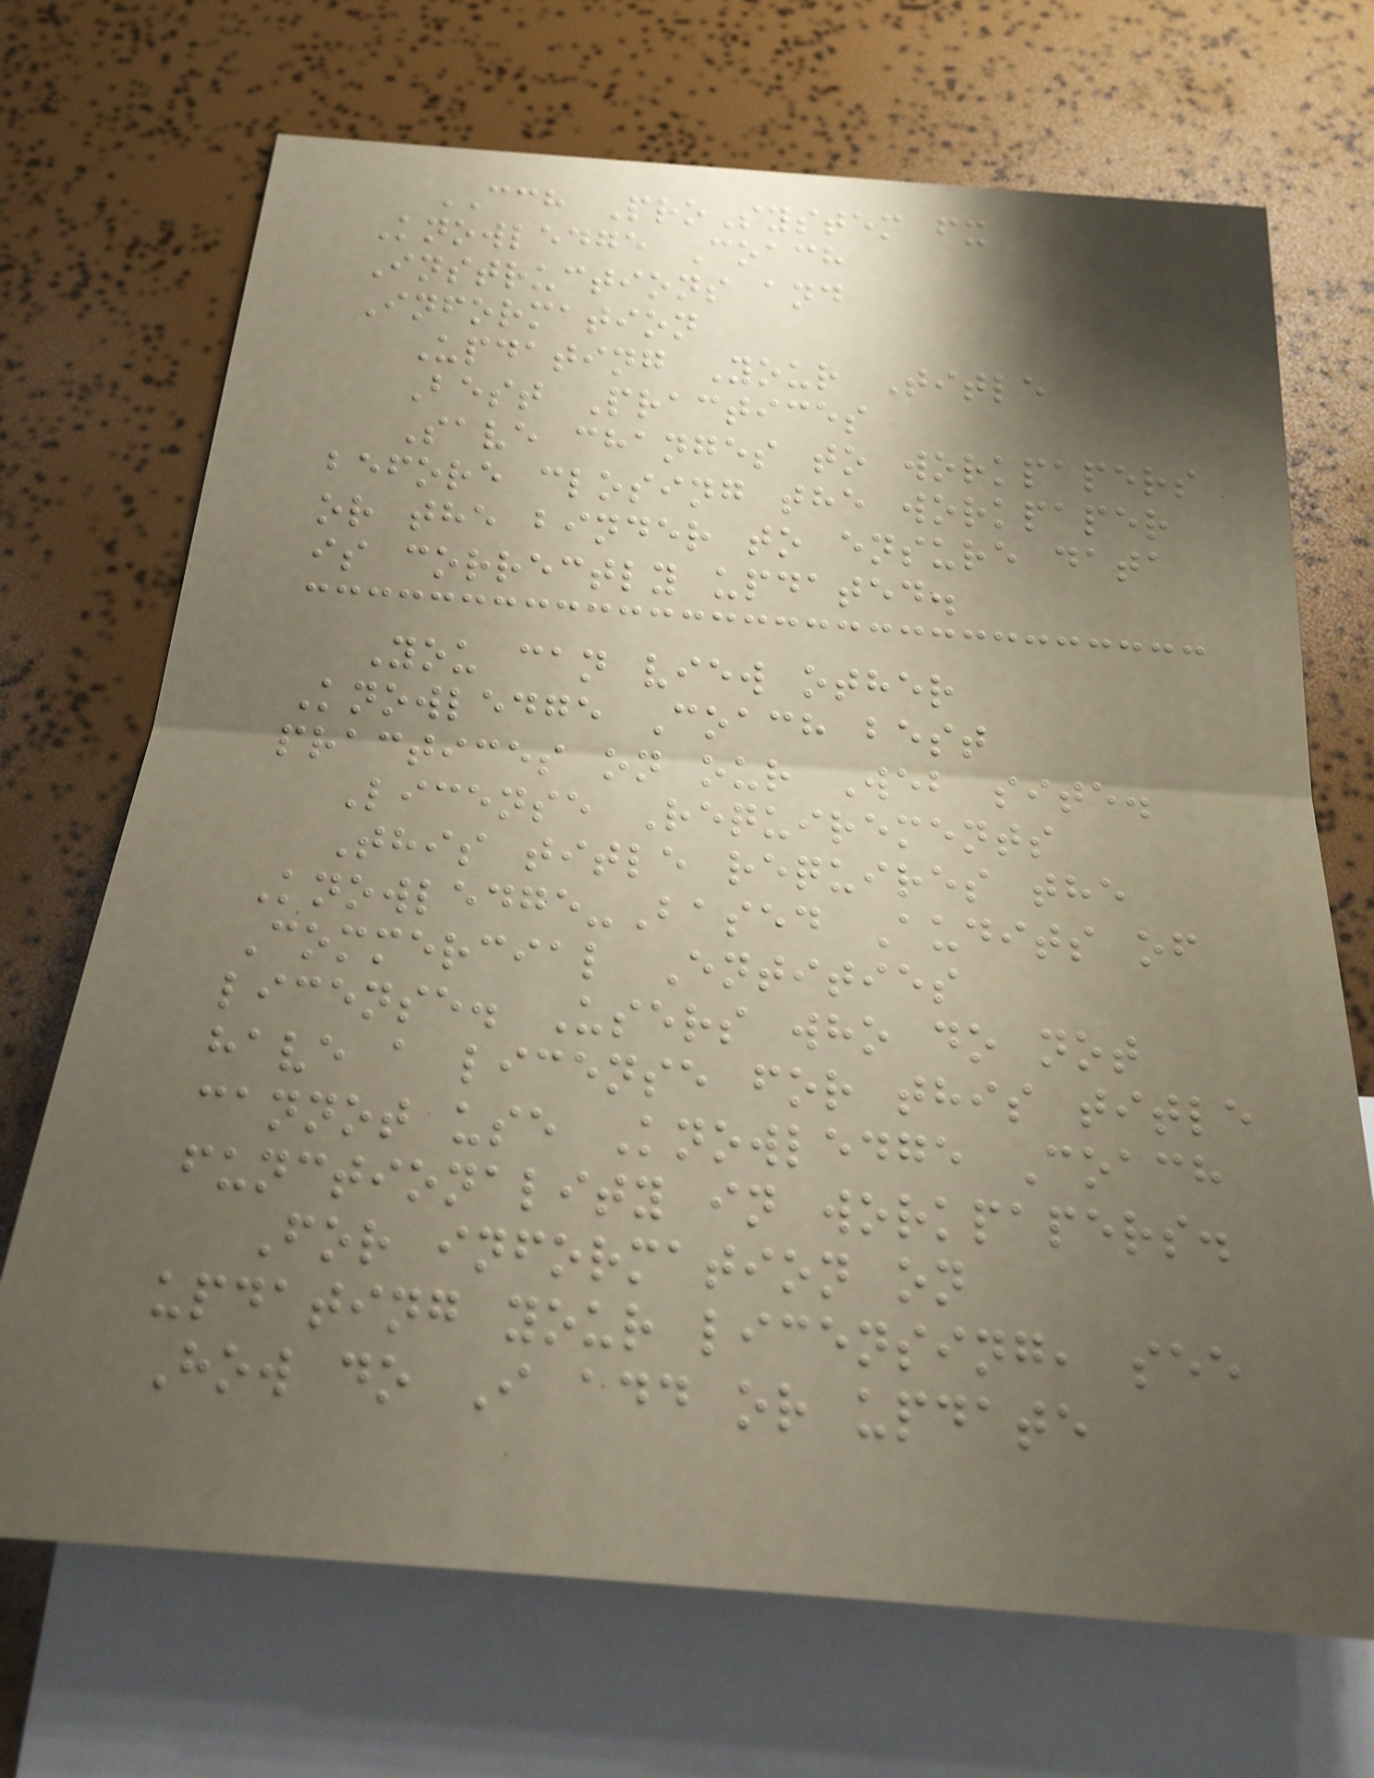CCH ProSystem fx
Knowledge Coach
Instructions and
Information
Updating Your Title
Best Practices
Save changes to workpapers
before closing the workpaper
or the binder to ensure data
is correctly updated.
You can view other
Knowledge Coach best
practices on our Web site.
License Requirements
This title requires the
Knowledge-Based Audits of
Commercial Entities
license. Users who do not
have a license for this title
cannot use Knowledge Coach
functionality in workpapers.
For information on
updating your licensing, see
How do I add or update
